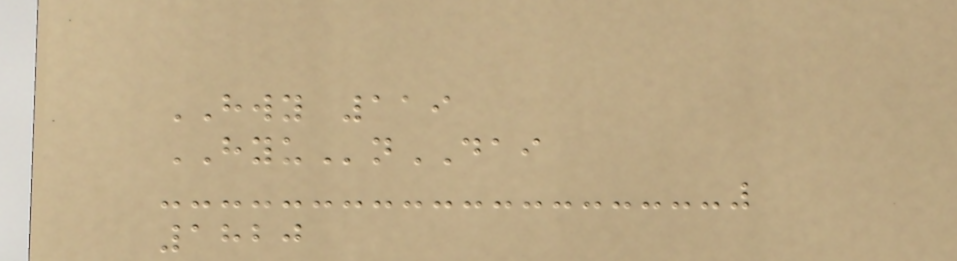HWY 119
HYUnDAI
1820
